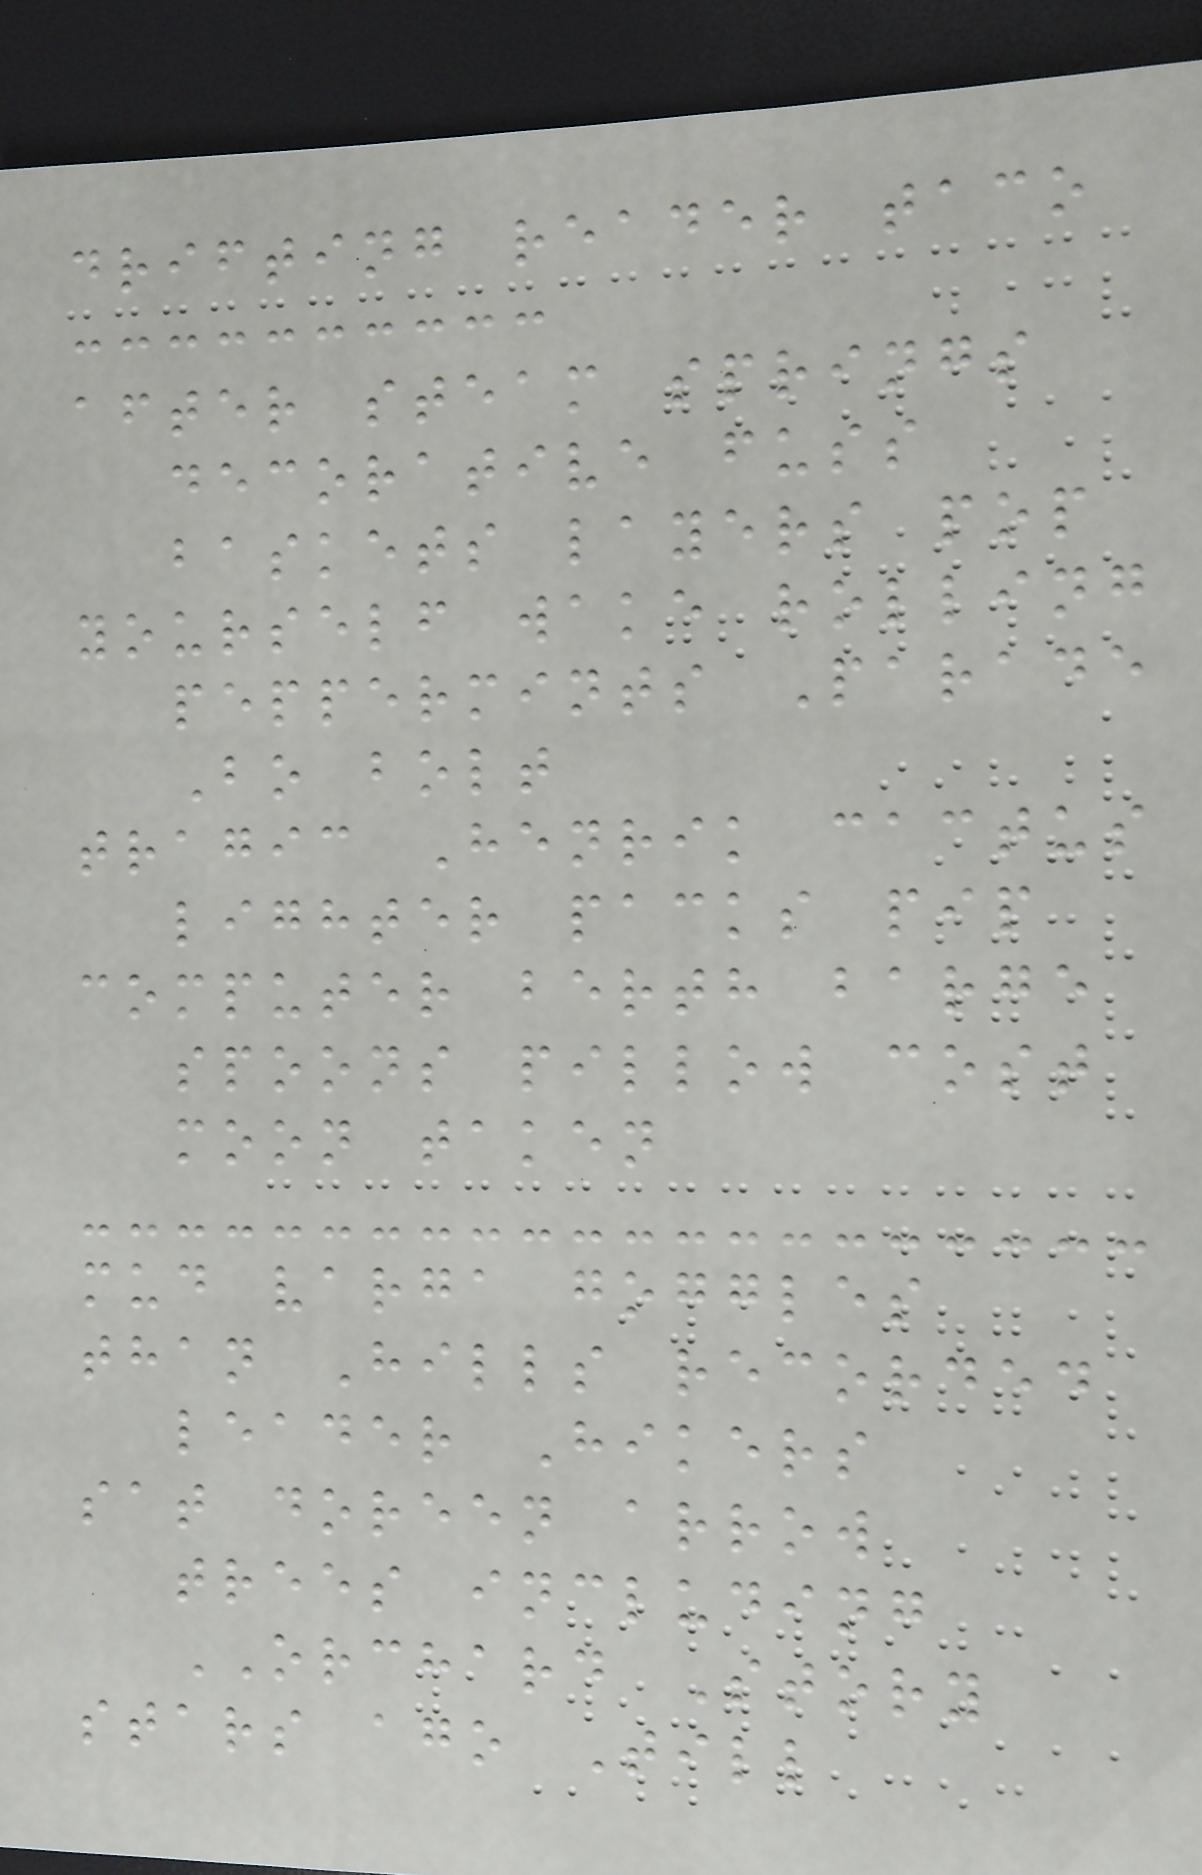drifting reader taco
after steam springs
decorative fuss
baskets layers pop
yourself wake rolling
peppermints Parade
Bo bolt
tragic Henrik cactus
lighter packs pip
computer berth barge
spoons pillow cost
moon taken
mud varga goggles
than Hills recorded
leader Hikers
sat doreen arrow
trees including
ORCHARD Story
stars ago Till
